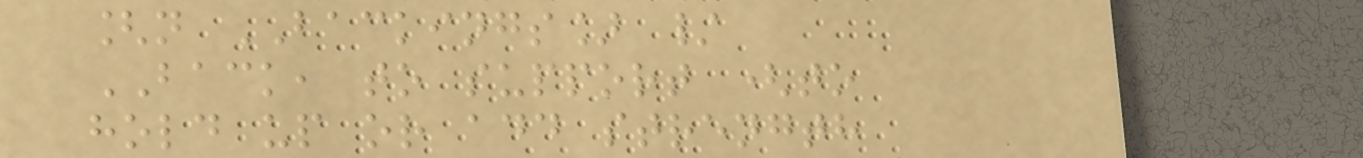[n BACKINGS] /
BACK, to support (to
hold up or add strength
